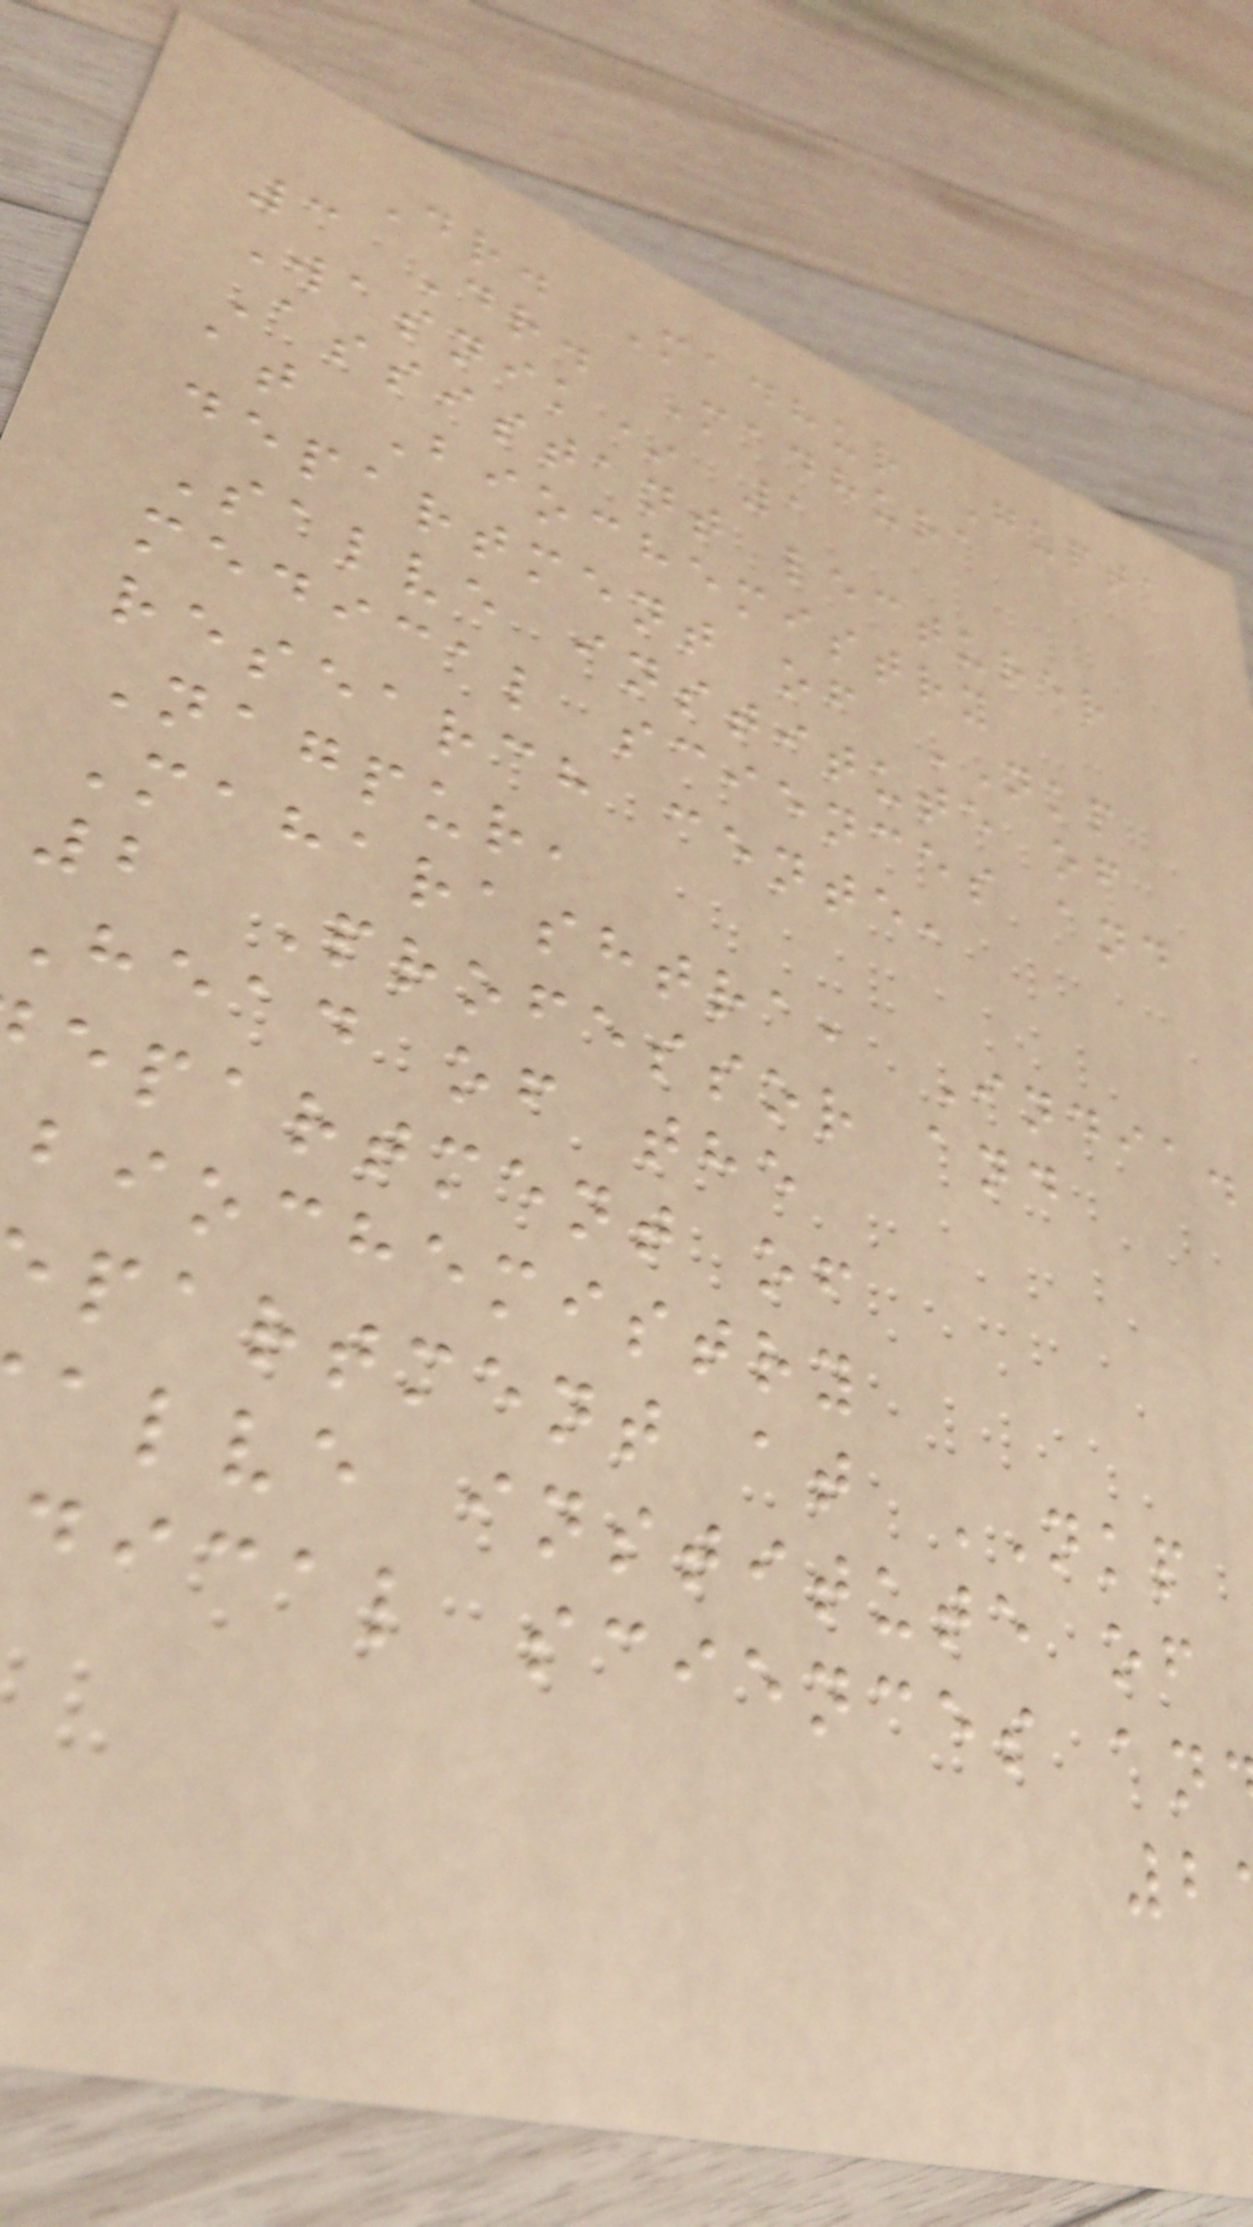Dr. Madhur Gupta
3 Dr. Madhura
Wasnik* 1
Assistant lecturer
at Biochemistry
department of NKP
Salve institute of
medical sciences and
research cente,
Nagpur,
Maharashtra, India.
2 Professor and
Head of the
epartment of
biochemistry
partment at NKP
alve institute of
dical sciences an
